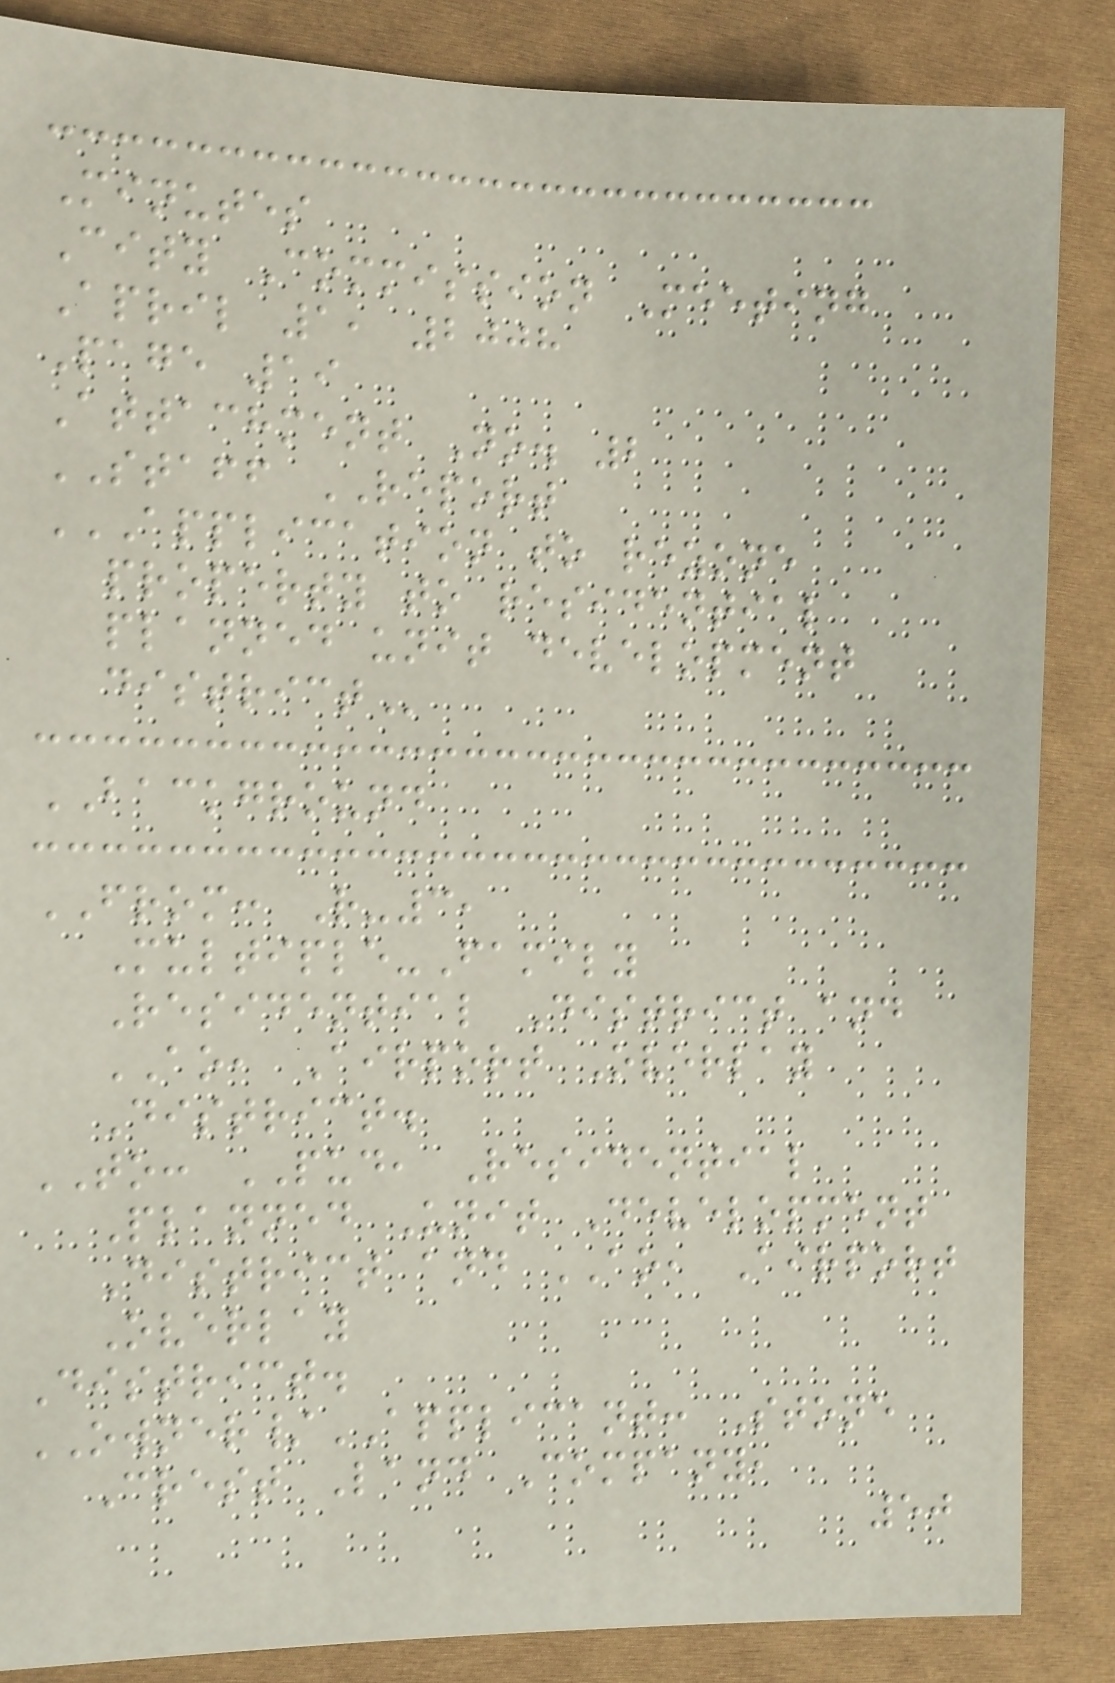Minutes
City Commission Meeting
April 1, 2008
Page 19
Attachment No. 2
STAFF REPORT
APPLICATION TO REZONE
PROPERTY TO RESIDENTIAL
PLANNED UNIT DEVELOPMENT
DISTRICT
BACKGROUND
FROM: R-3,
Multiple-Family
Residential District and
AO, Airport Overlay
District.
TO: PUD, Residential
Planned Unit Development
District and AO, Airport
Overlay
District.
OWNER/APPLICANT: Stone
Crest Land Company,
50
